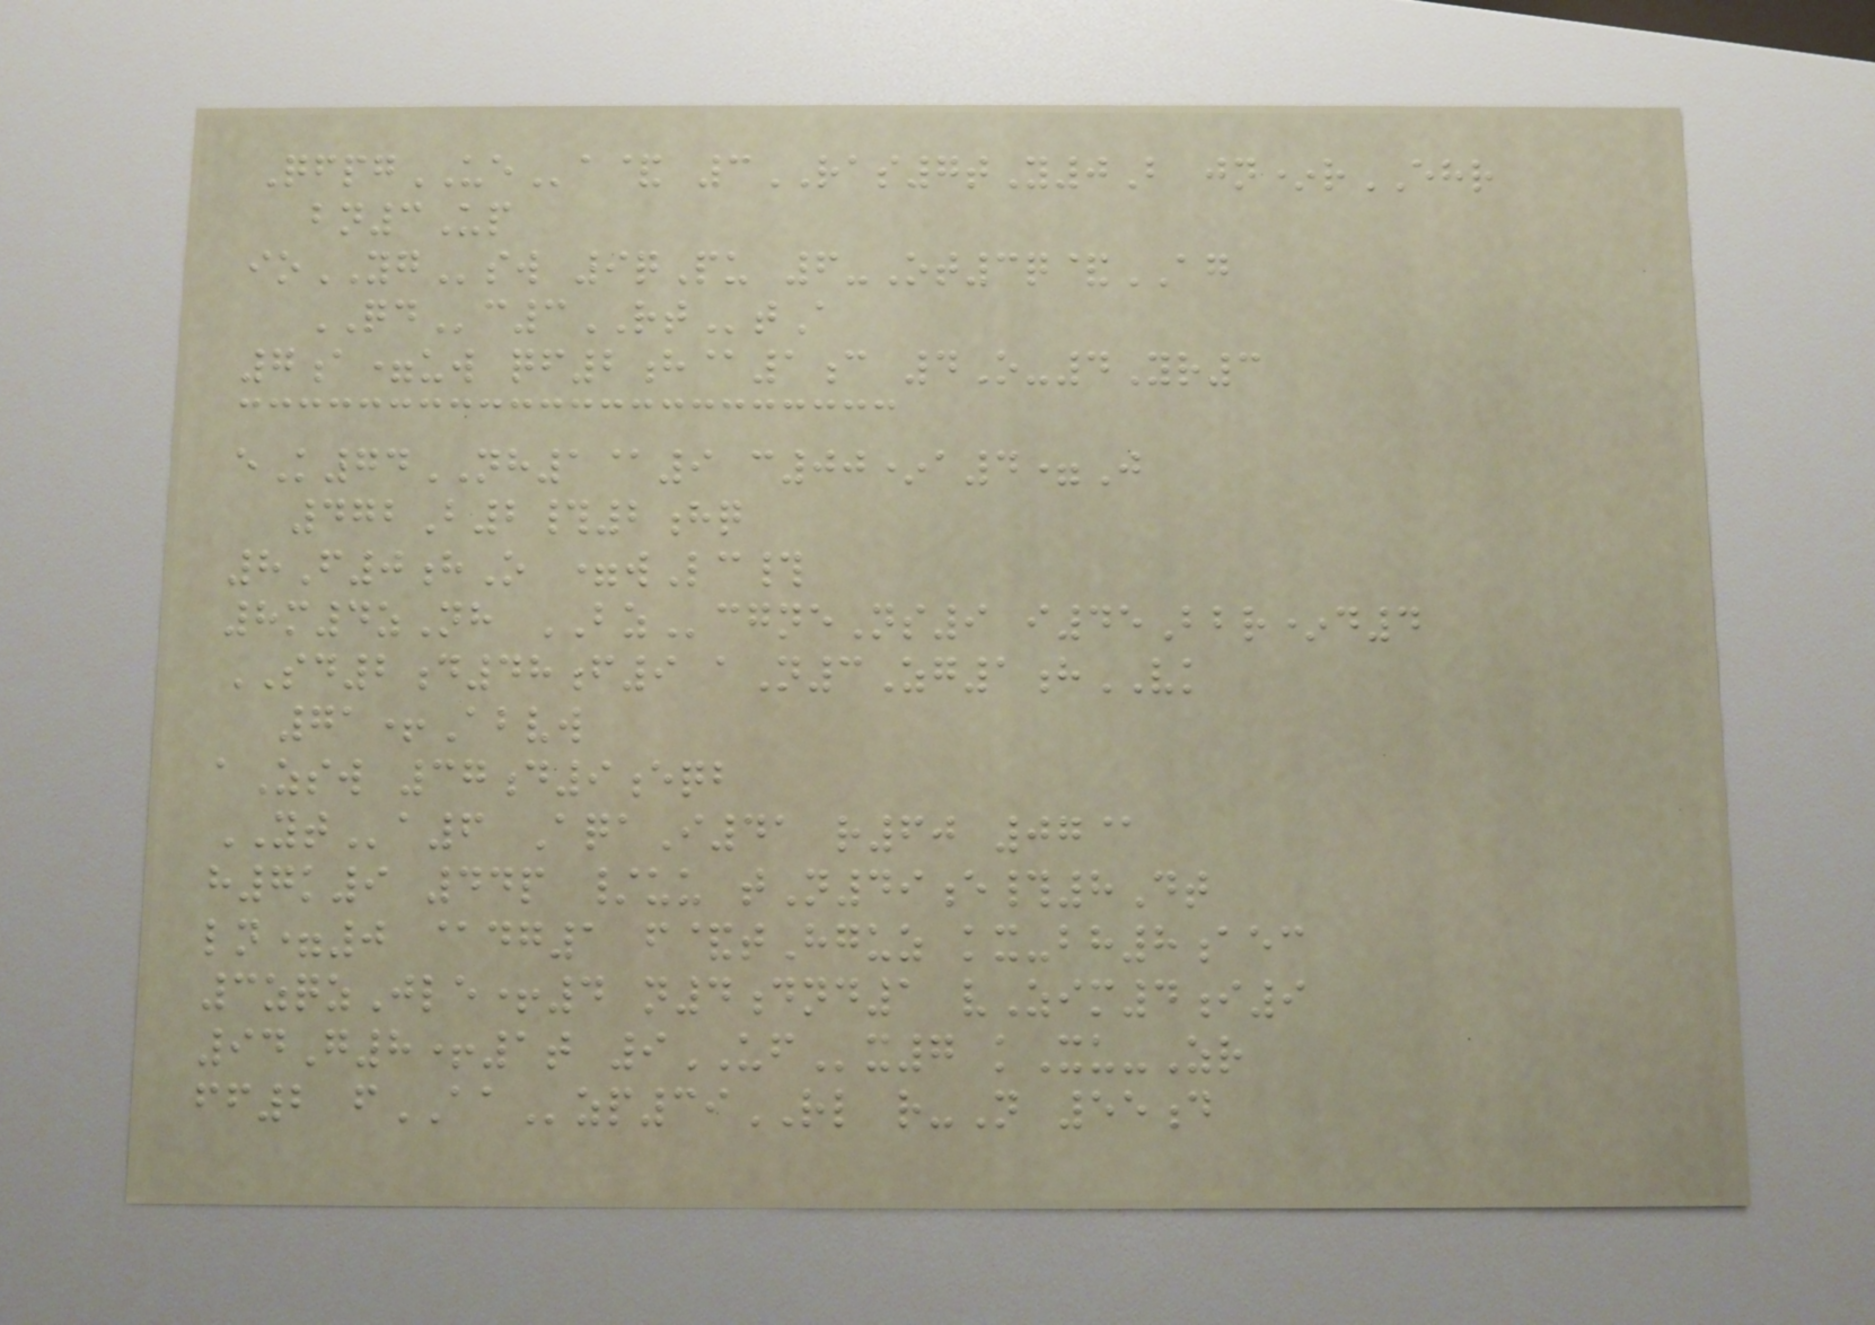QfpgUEa& 3RAS7tY0B jn*rEHR
bn3Up
ioYGsw 9qPu 6-Ot3q&AG
QDc3RTtA
7a=uw qf2h@1c 4O-4Yr3
eK74NH1@9 c00*a4=J
472B2#2hq
8F0hO =wLc#
8m4zNh BZcgneNs9 i45Bbr*d4
SD2d48f9 aN3Zg1hVK
71+Abvw
aZsw 37d9eqb
YTa6 AqaI41 r60 07@
h7k9 44p /uu tN49e#8Dt
ln=0 @dg1 f&tHguz kx-bh8aec
3zqzJle+4 n4dnd1 vZim4i9
94G8+1t 9UFx7 kXu-Zr
ff2 fAAzp39RL r-N 55d
